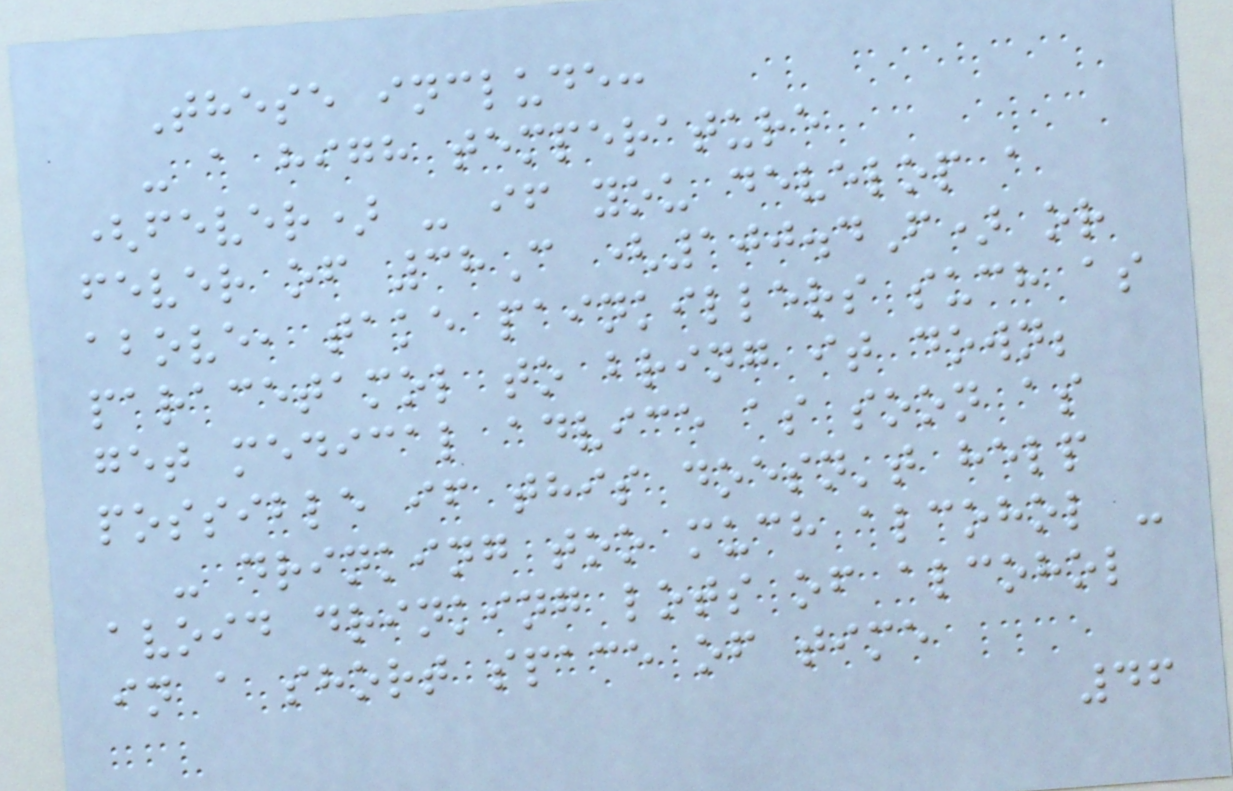These include:
- a high temperature
(fever) - if you develop a
fever of 38C (100.4F) or
above, take painkillers such as
paracetamol to bring it down;
get medical advice as soon as
possible if this doesn't help
- drinking too much alcohol -
avoid drinking lots of alcohol
in a short space of time
46
